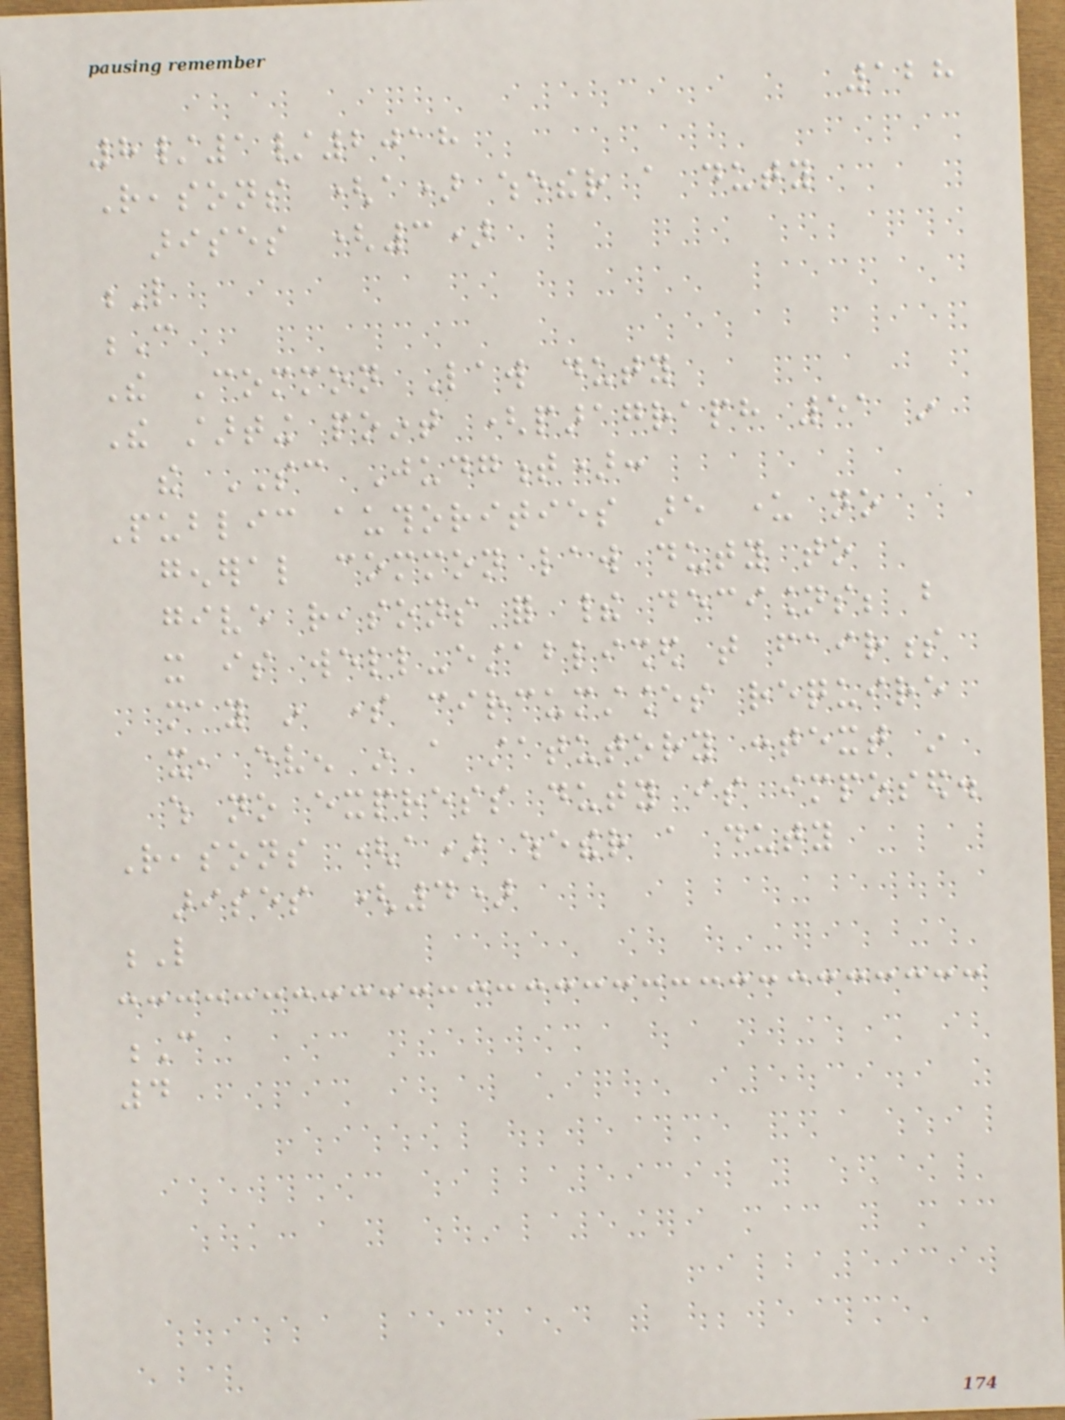128
8/1/2018
Reasons (a) whether a duty
arises (3)
L
C
The Common Law duty
The starting point (paragraph 51 in
the SC Judgment):
Public authorities are under no
general common law duty to
give reasons for their decisions; but
it is well-established that fairness
may in some circumstances require
it, even in a statutory context in
which no express duty is imposed.
Reasons (a) whether a duty
arises (4)
L
C
4
